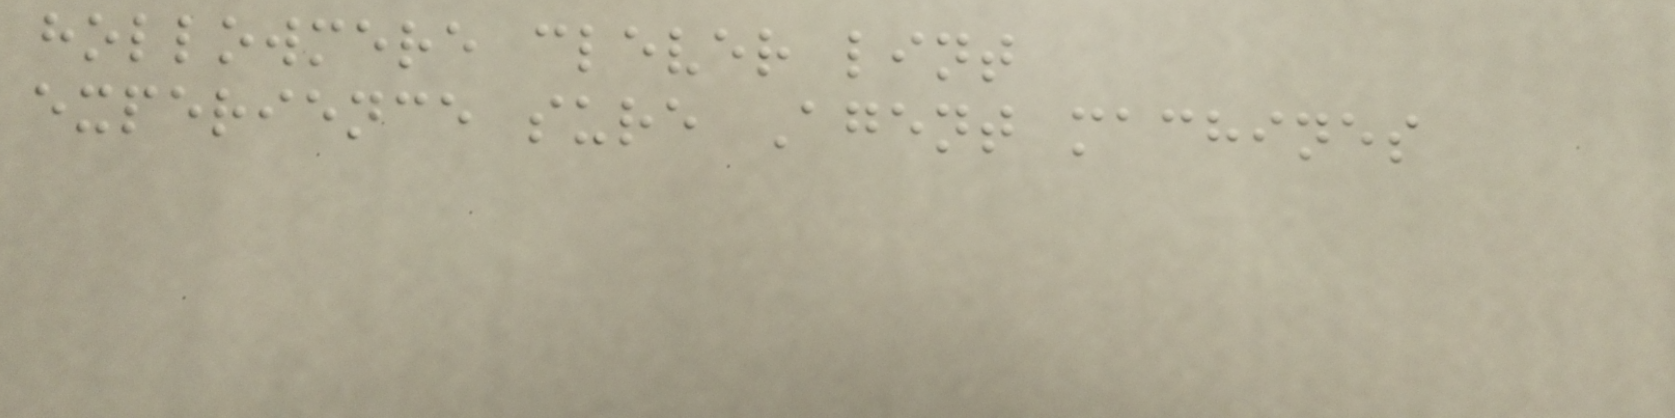hollowmere clever lint
experience sure Agent machines
